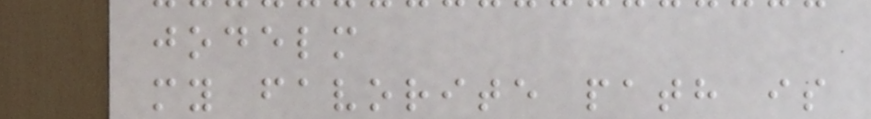jodelm
my favorite path is
